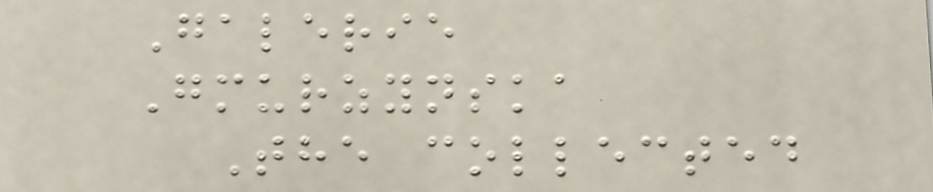Galerie
Gmurzynska
The collected
